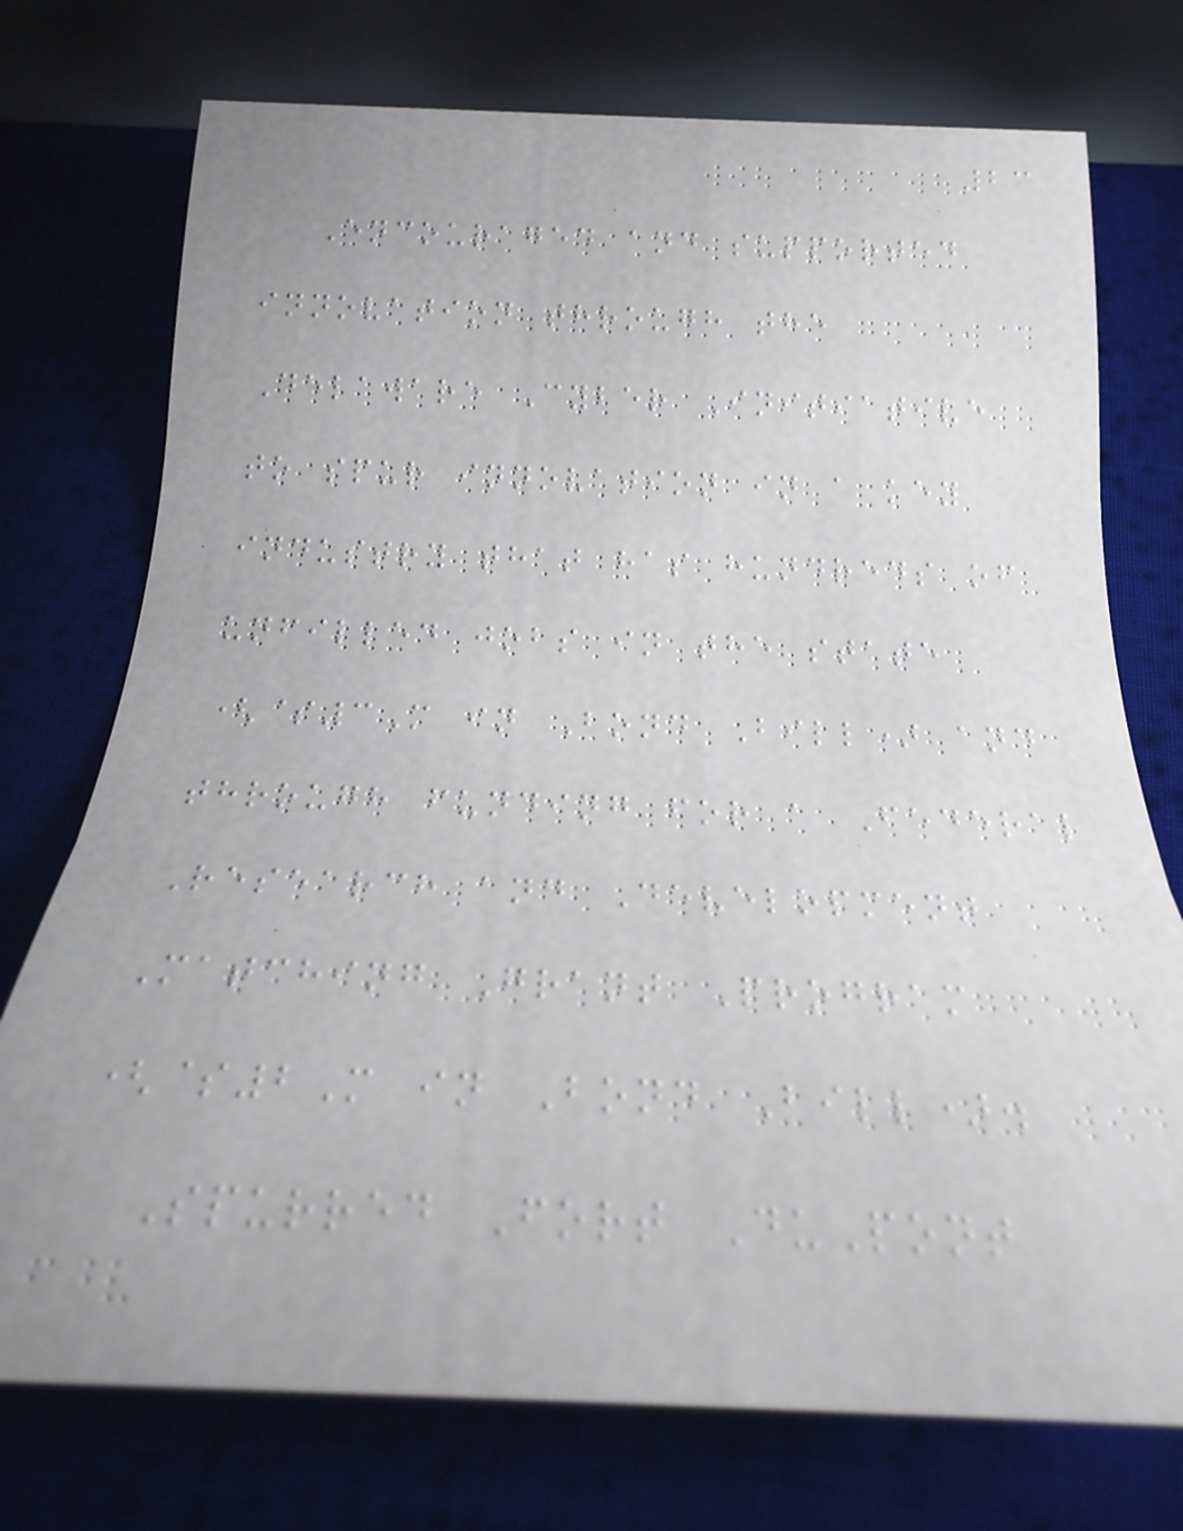23
Encouraged and supported
innovation through the
Delaware Cyber Initiative
to spur innovation in a key
industry that has hundreds of
unfilled jobs in the state
($3M in Bond Bill) and
through funding for a Federal
Research and Development
Matching Grant Program
($2M in Bond Bill).
Spurred Fort DuPont
